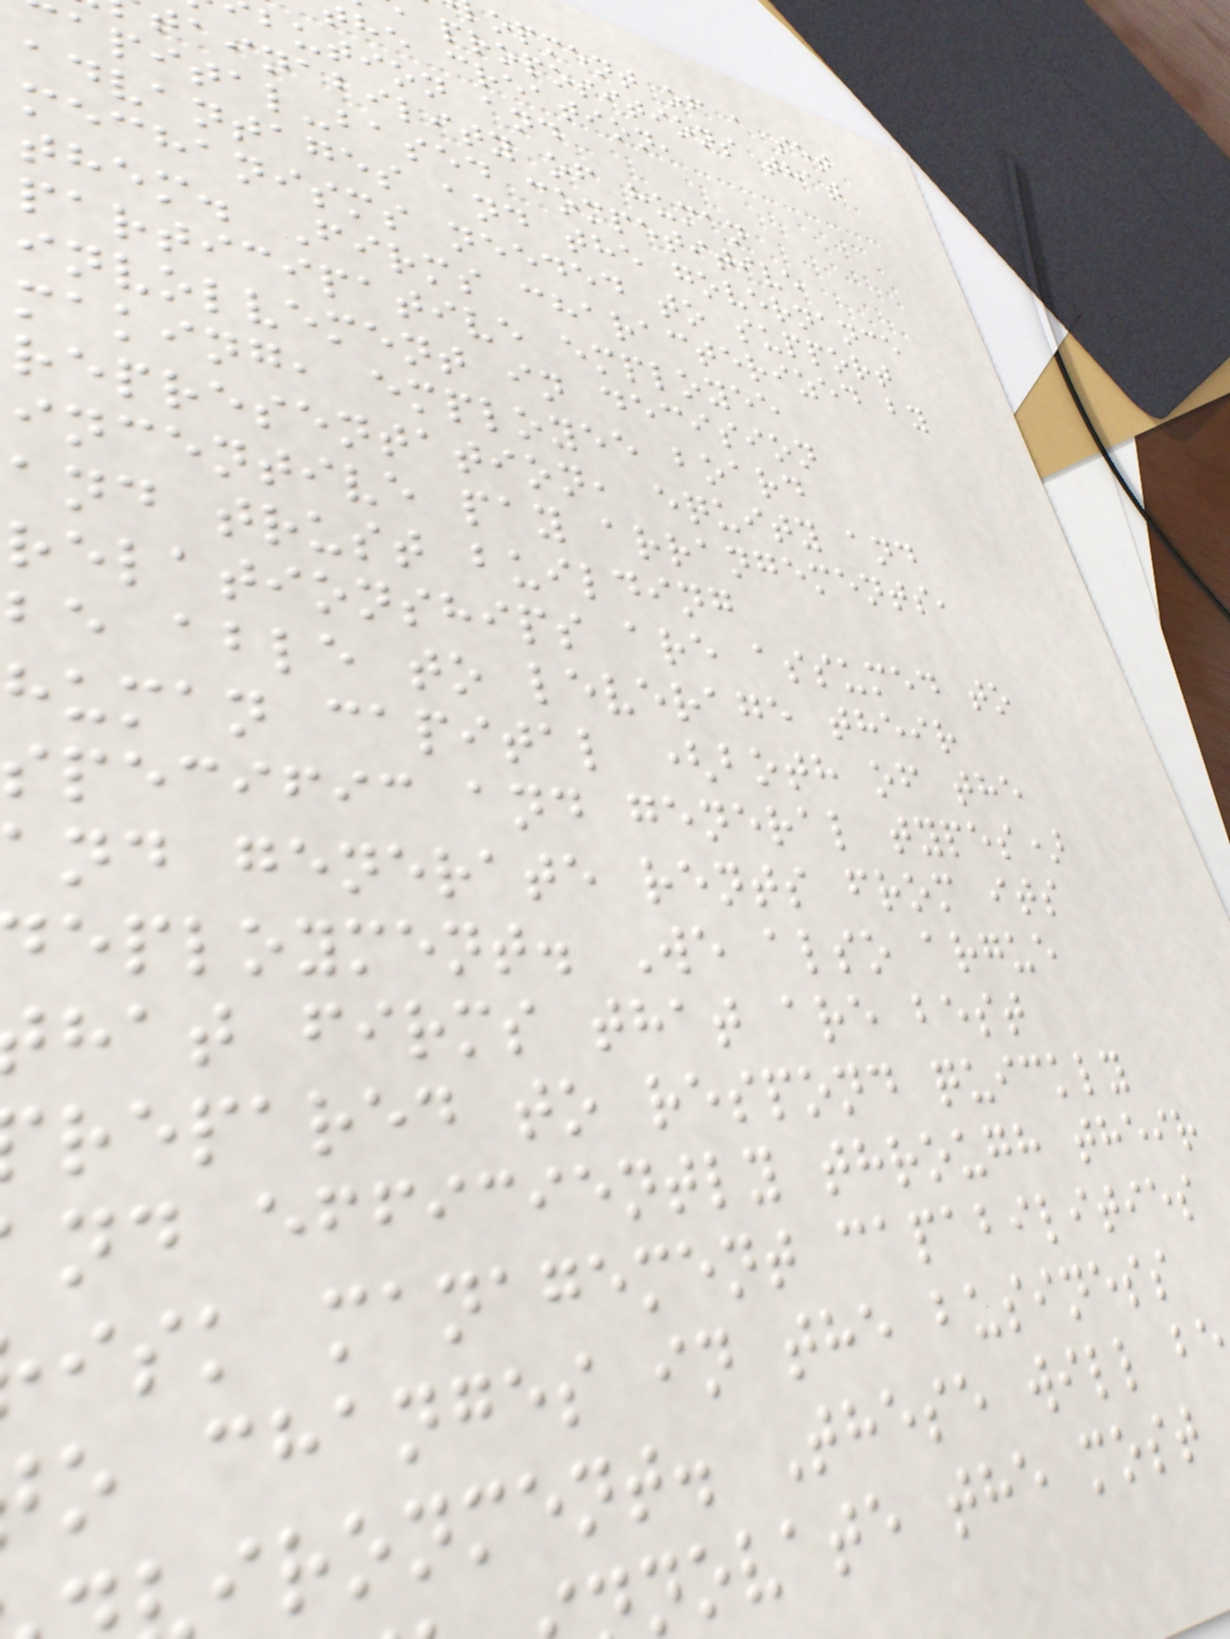opment of a set
propositions that
he creation,
bution and
tainability of human
apital-based competitive
advantages and the governance
mechanisms needed to support
them. Firms characterized by
participative employee
involvement in decision
making, employee board
representation, equity and
incentive pay arrangements,
and trust building
relationships are assumed to
be able to leverage their
human capital (both of the
specific and general types)
nd generate rents from its
eployment. We also argue
hat firms that are best
repared to respond quickly
nd efficiently through their
isk management capabilities
o changes in the business
ironment. These will b
novate the most
